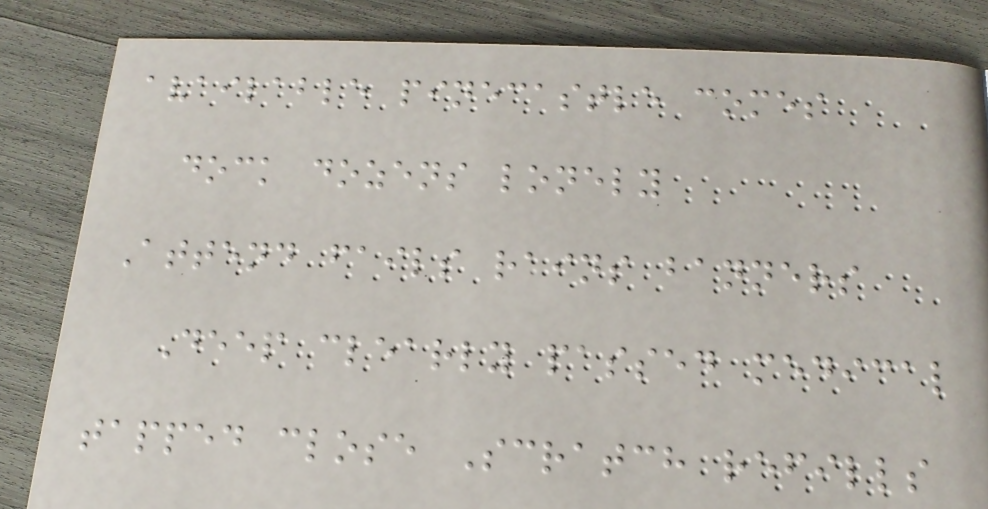available pinecastle comes
dock dozens lonely
Attend fails rains banners
Deep clearly passed medical
tapped close Scratch refills
